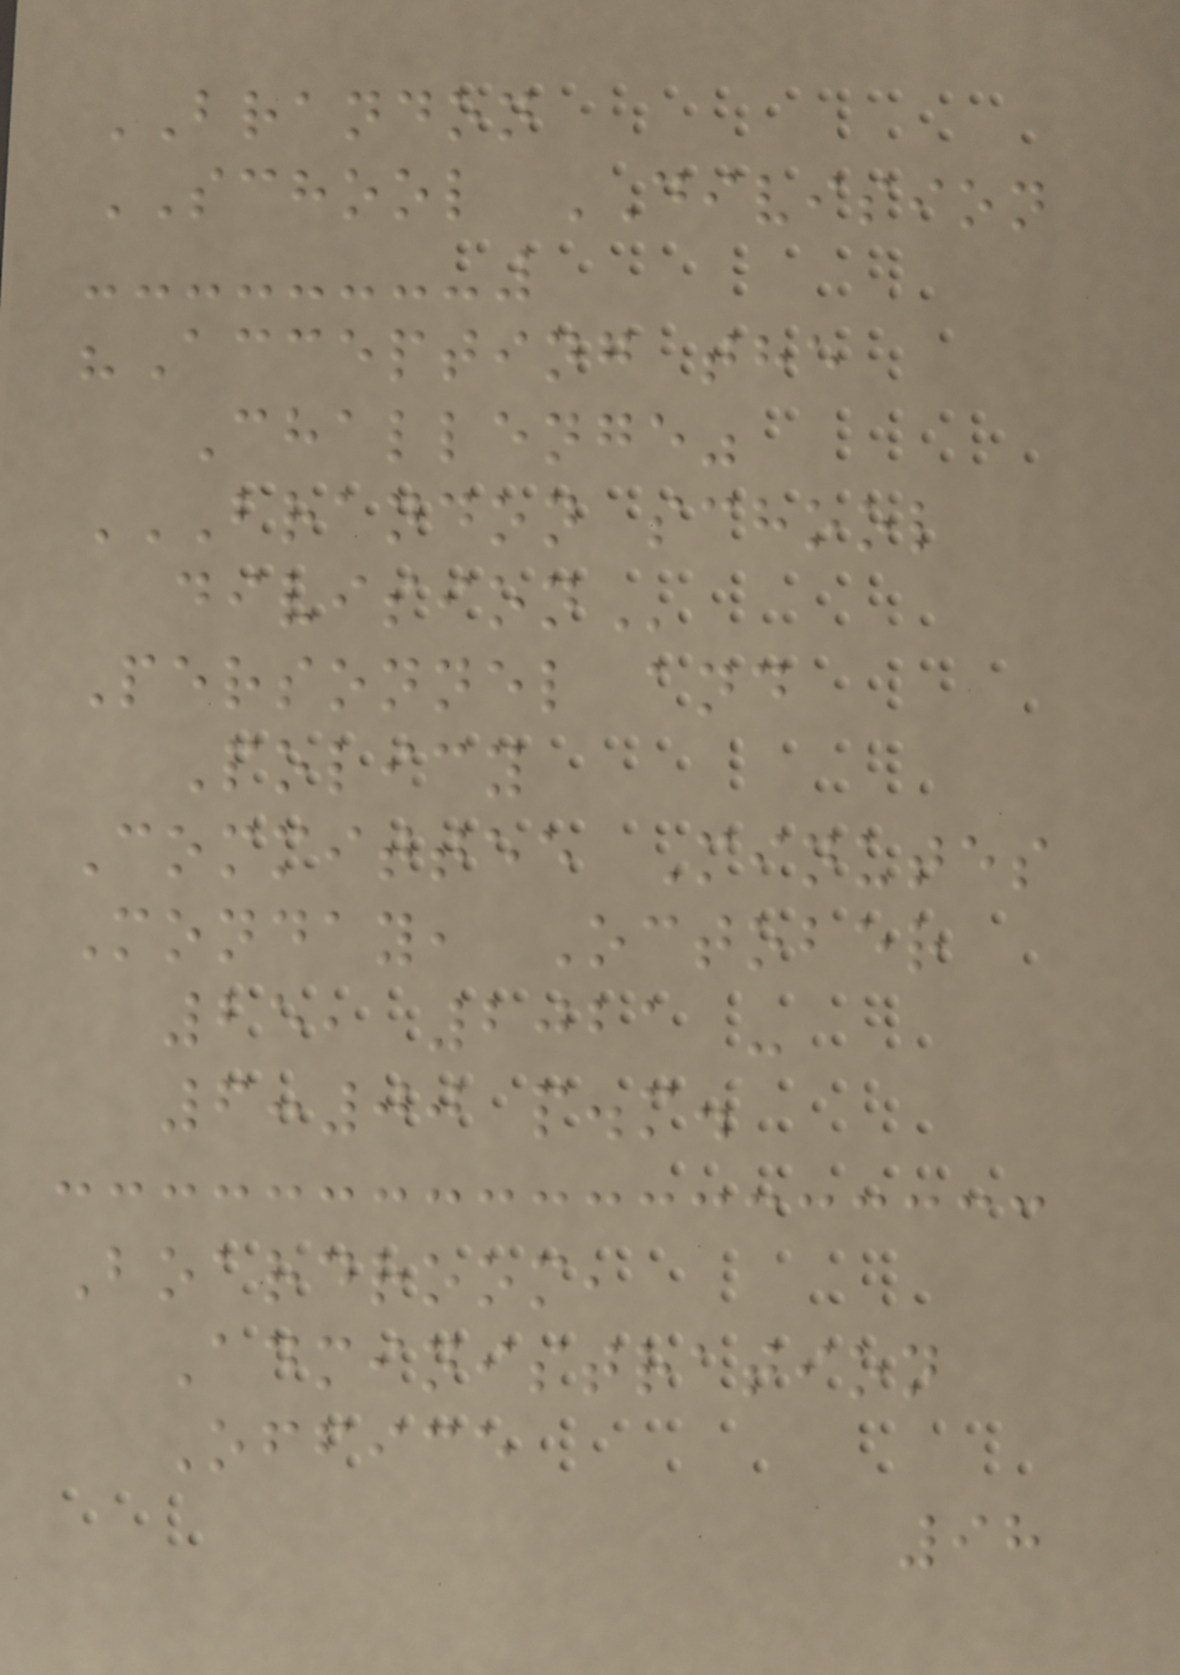BRANDON
SCHOOL DIVISION
"Accepting the
Challenge"
BRANDON SCHOOL
DIVISION
Personnel and
Policy
Committee Minutes
Monday, October
25, 2021 -
6:00 p.m.
Boardroom,
Administration
Office
98
